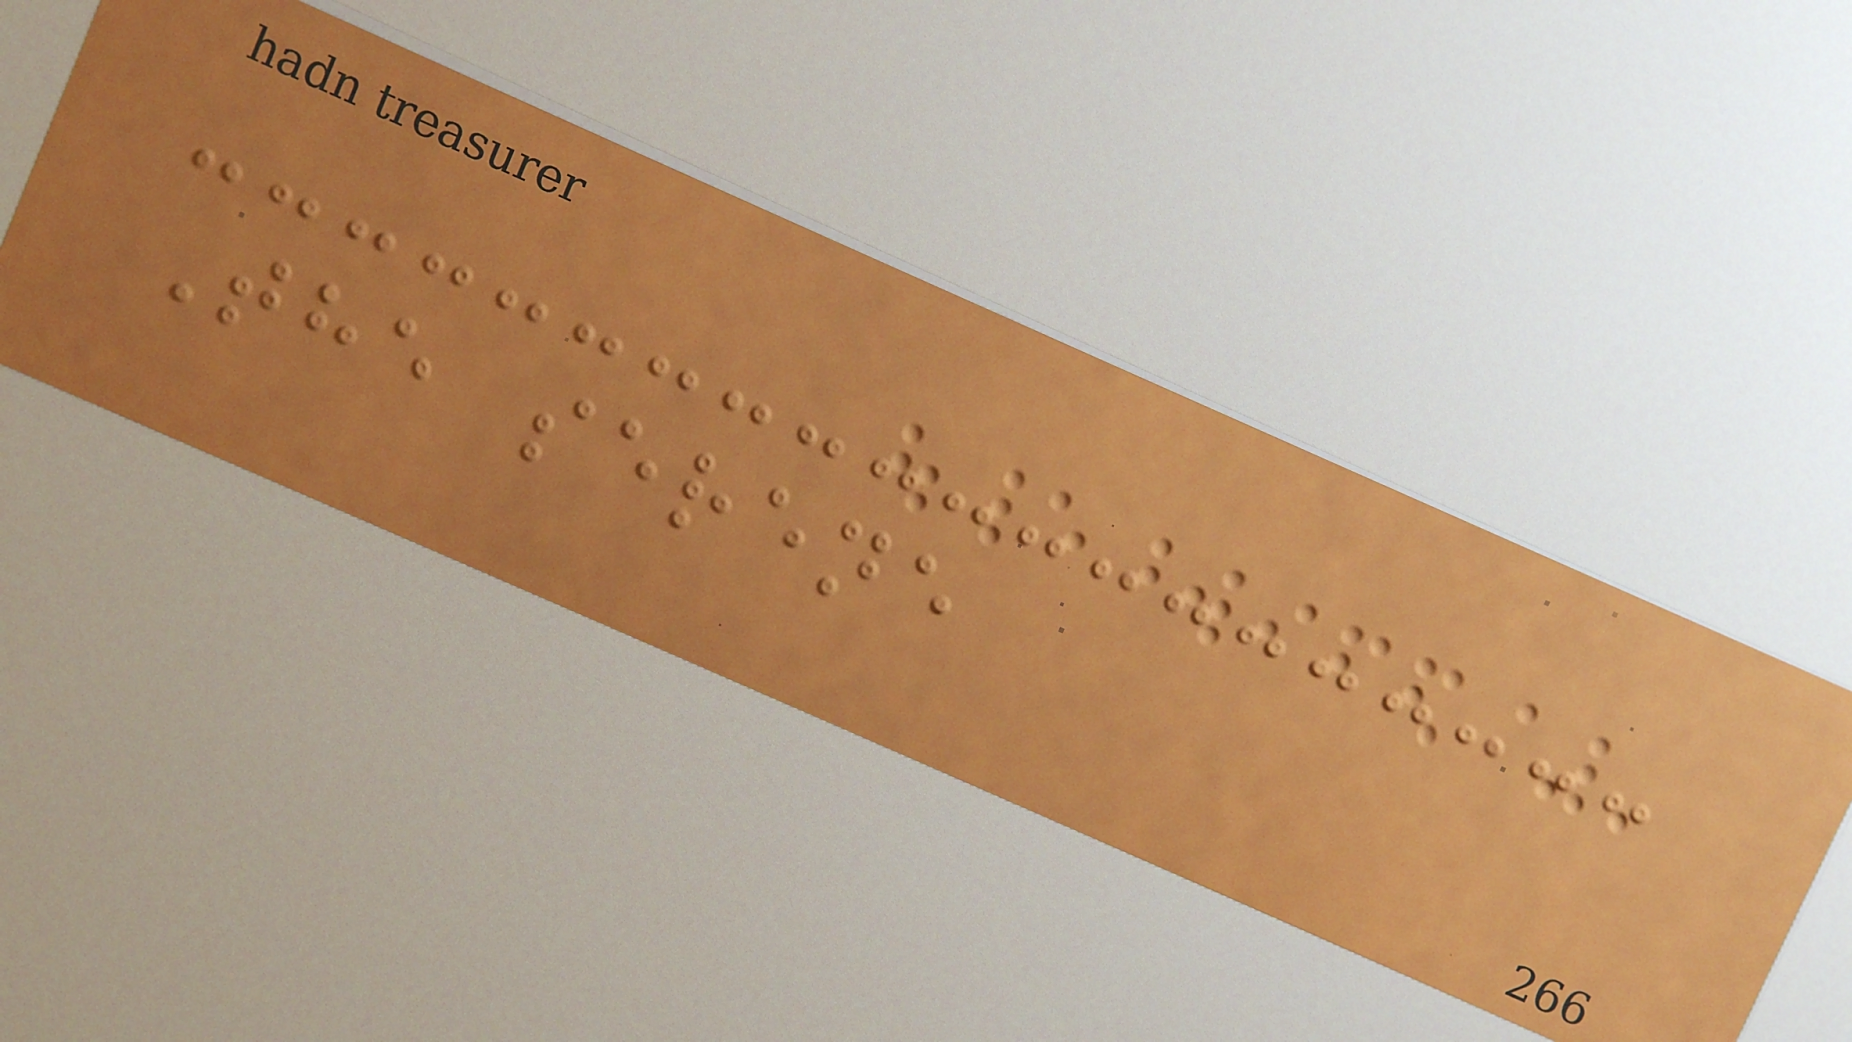The serene
